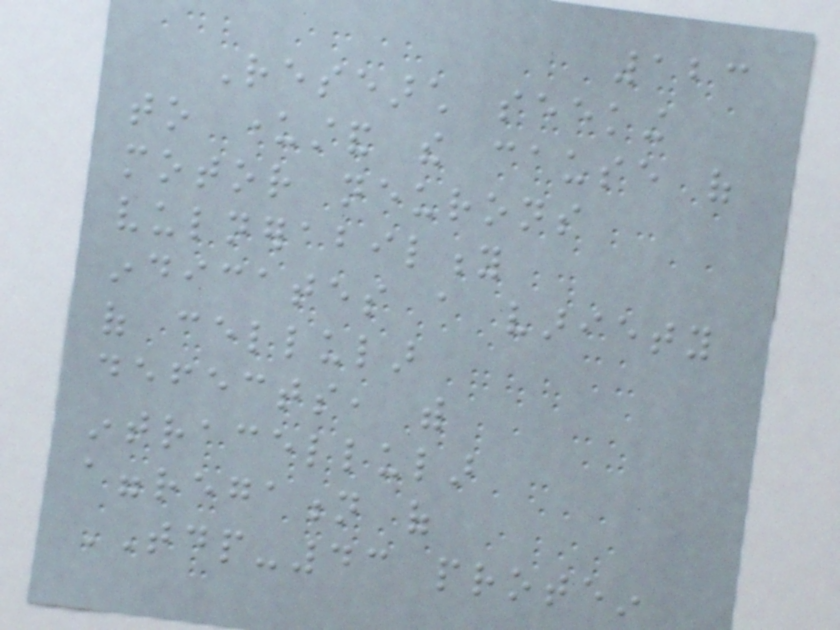123
Research seeking
to understand the cause of
motor neurons
vulnerability
indicates a variety
of cellular
defects, with
intracellular
aggregation of
TDP-43 protein
